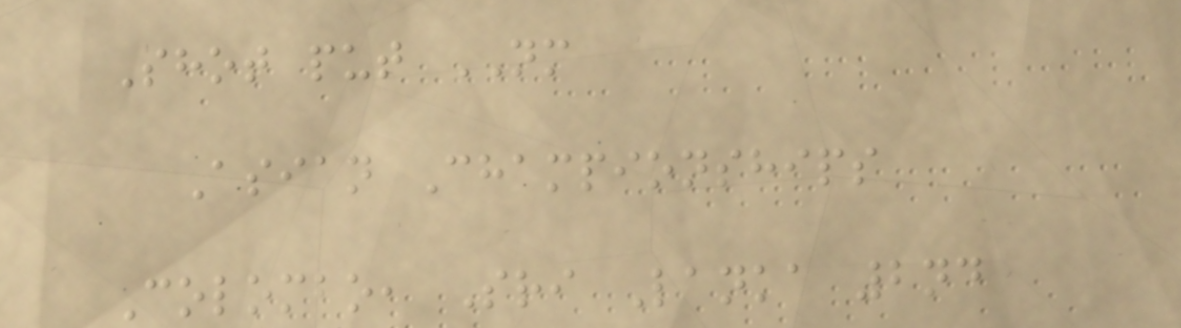Shot put NM
Asian Championships
Colombo, Sri Lanka 2nd
